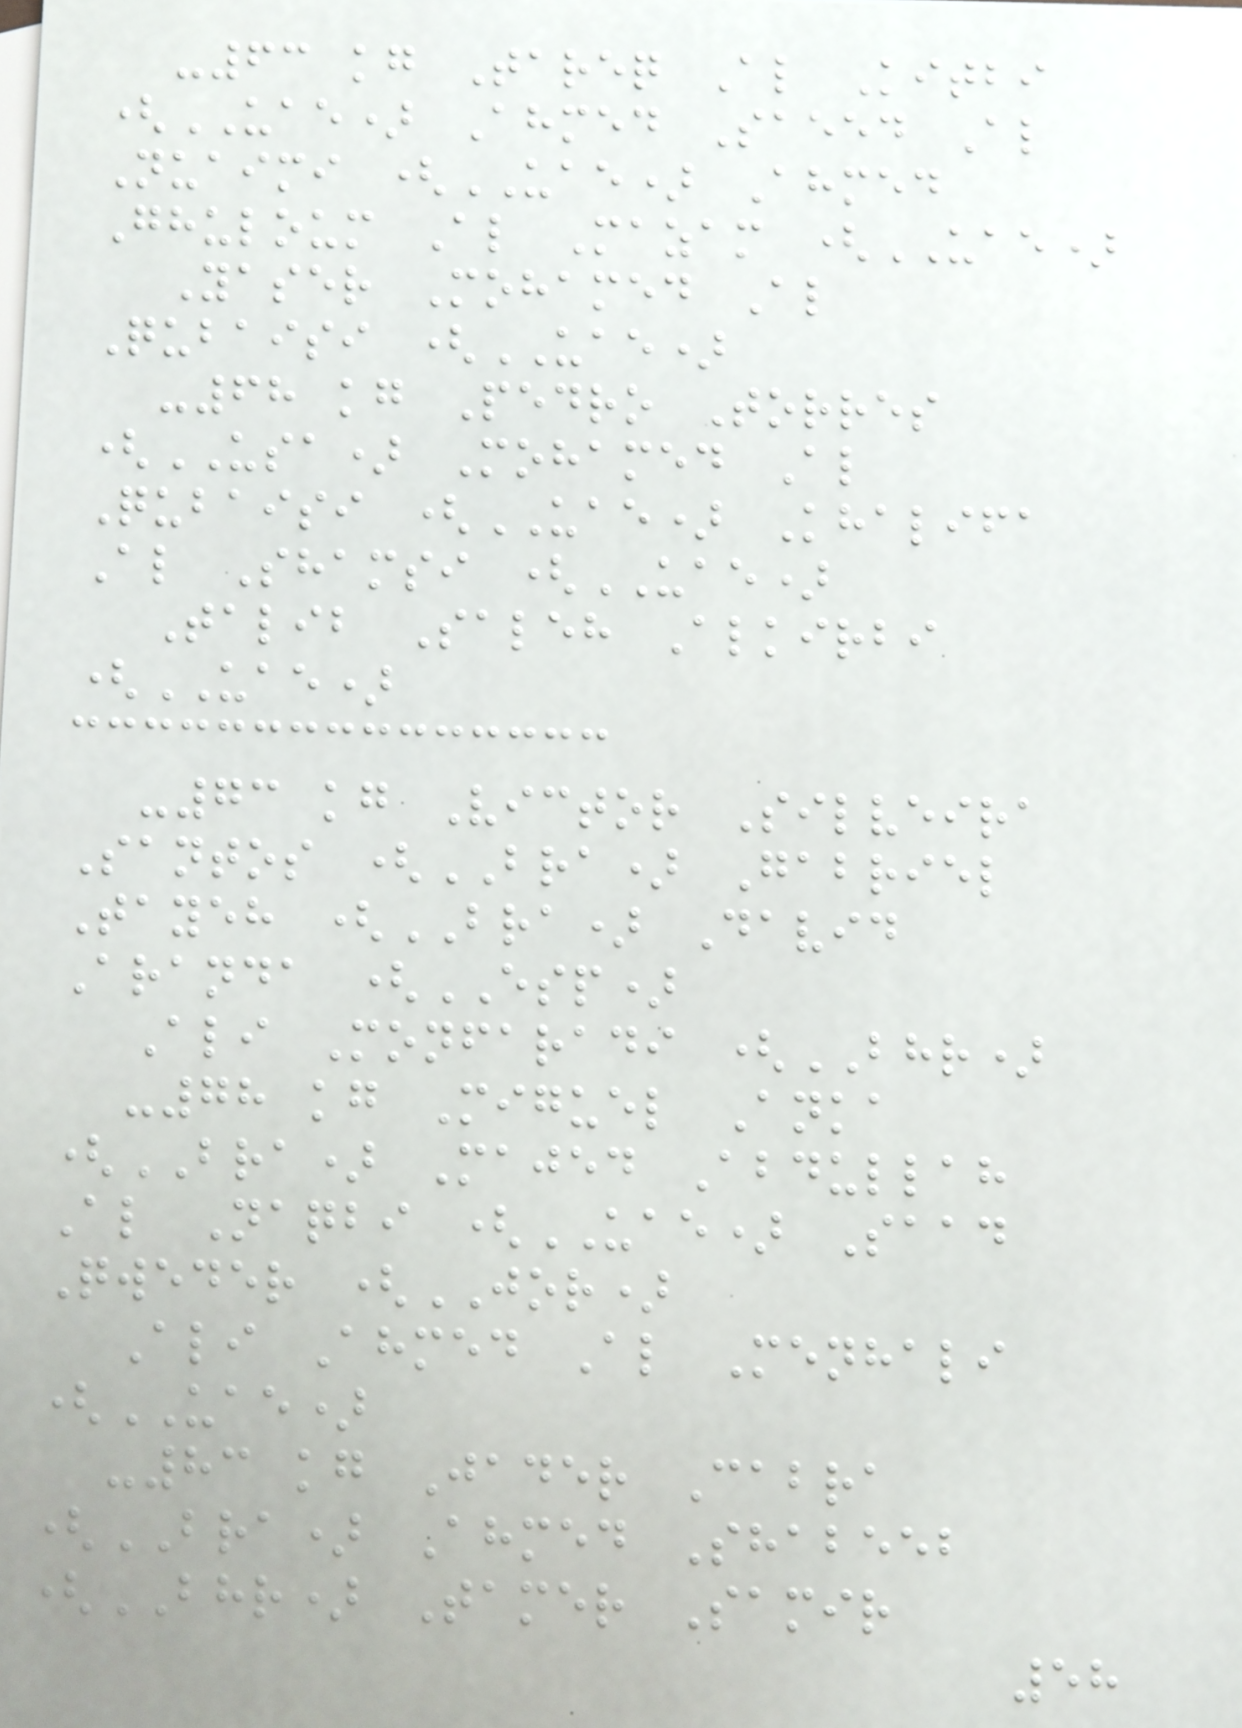-63 kg Tareq Al Kitbi
(UAE) Ahmed Saeed Al
Nuaimi (UAE) Ahmed
Ghuloum Al Mazam (UAE)
Yaser Mohamed Al
Qubaisi (UAE)
-68 kg Pedro Torres
(USA) Mohamed Al
Qubaisi (UAE) Khalifa
Al Shamsi (UAE)
Talib Saleh Alkirbi
(UAE)
-73 kg Victor Silveira
Santos (BRA) Gabriel
Tayeh (BRA) David
Aranda (ESP)
Ali Monfaradi (BHR)
-78 kg Miguel Anka
(BRA) Majed Abdullah
Al Naqbi (UAE) Saad
Qweder (JOR)
Ali Ahmed Al Menhali
(UAE)
-83 kg Jader Cabra
(BRA) Ahmed Shabeeb
(BHR) Tamer Samir
58
